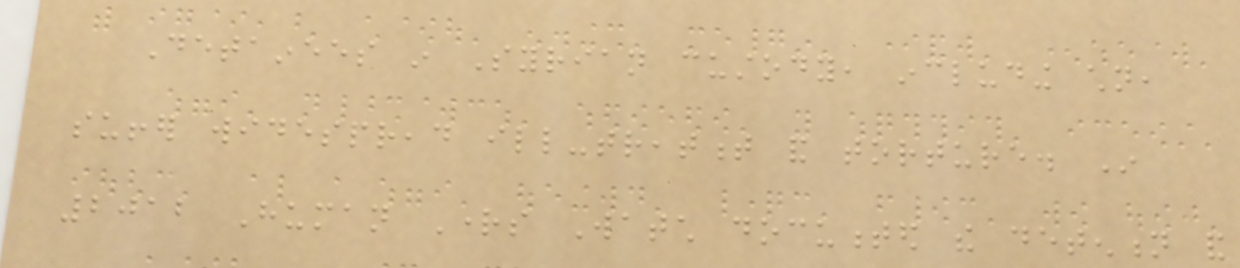Detainees in Syrian custody, including children,
suffer widespread ill-treatment and torture. In
2012 Human Rights Watch documented the detention and
